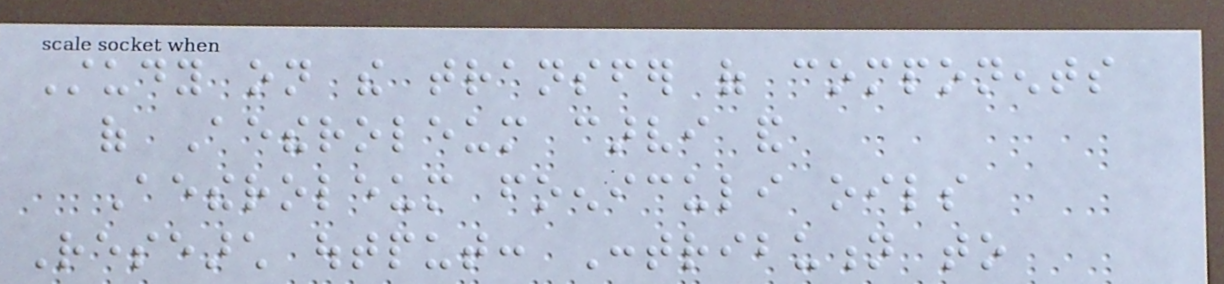Study on the transfer of components
of Aetheroleum carvi and
Aetheroleum foeniculi oils
Research output: Contribution to
